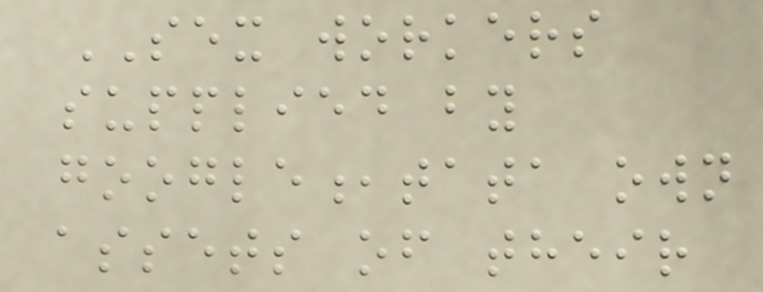SEX workers
supplied by
google,tata own
assets of their
